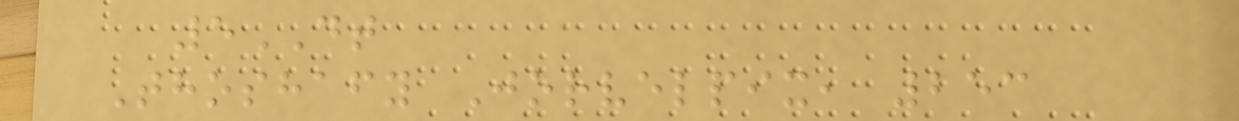5DT
Thoshafy Jorvelpix, 253
